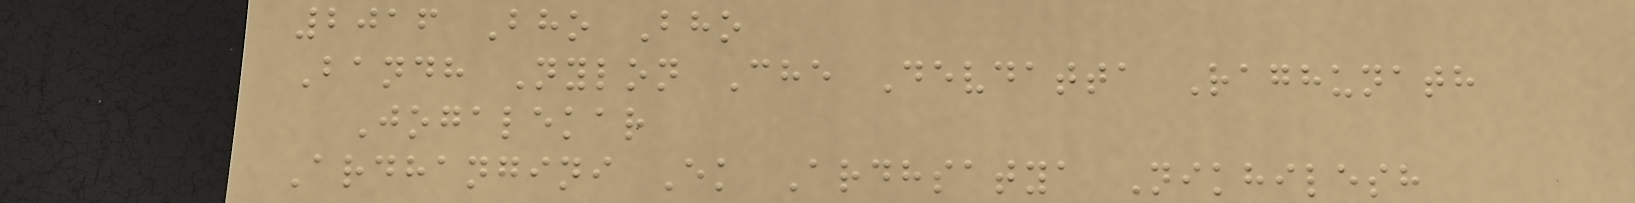2016 Bho Bho
Bandh Nylon Che Devdatta Raghunath
Jogalekar
Ardhangini Ek Ardhsatya Nikhilesh
